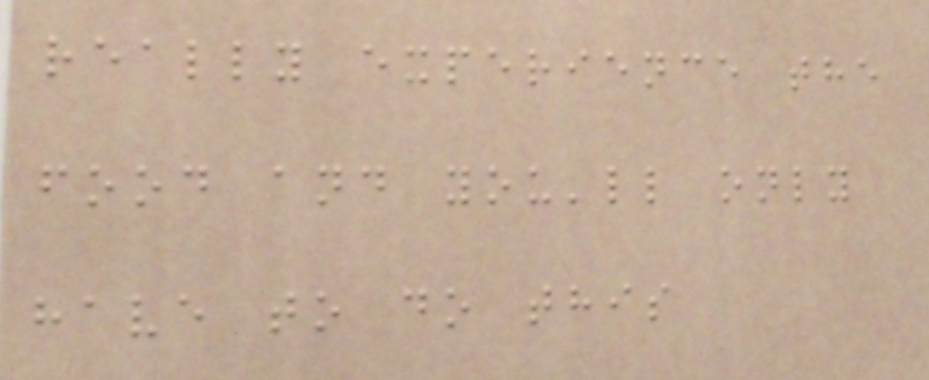really experience the
food and you'll only
have to do this
